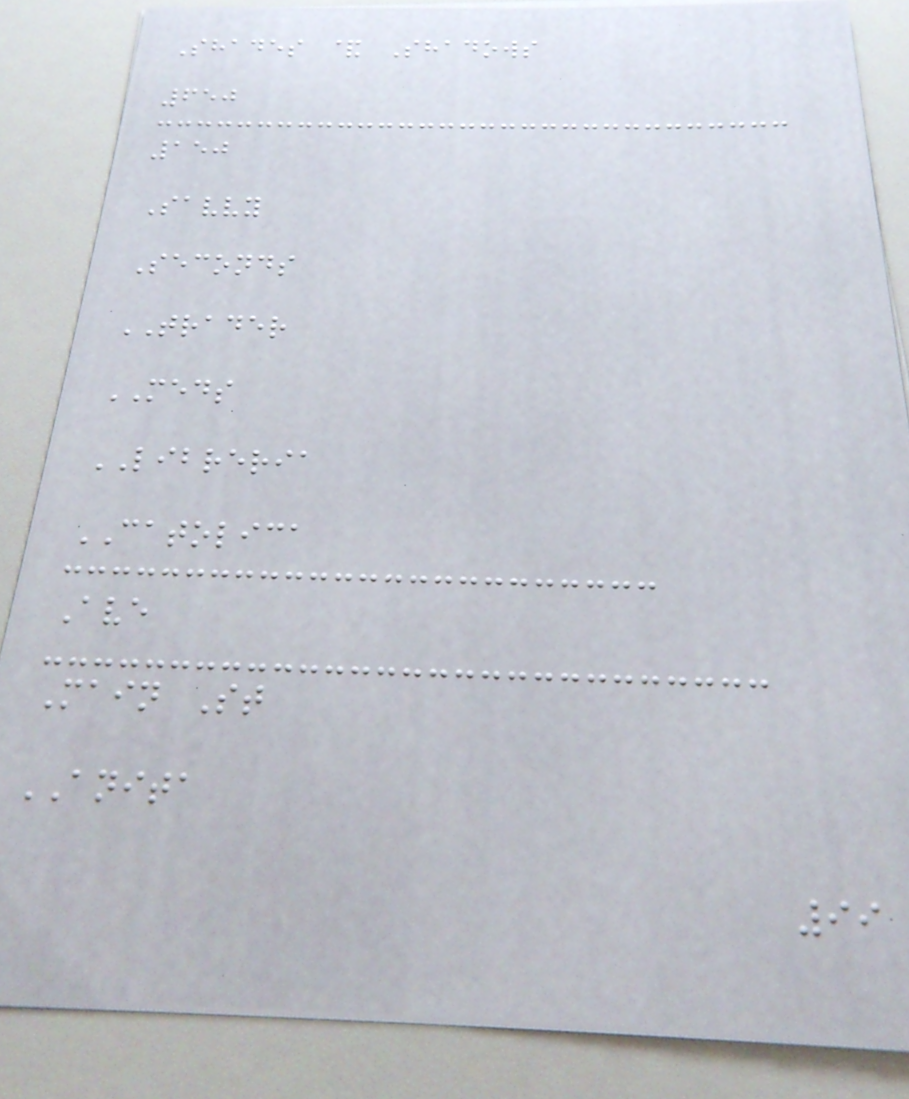Shades & Shadows
650
150
Savvy
Seconds
TRADER
MEDS
LIBRERIA
CATOLICA
Ave
Main St
ANITA
99
